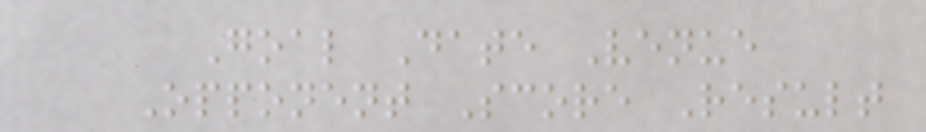Goal Date Venue
Opponent Score Result
